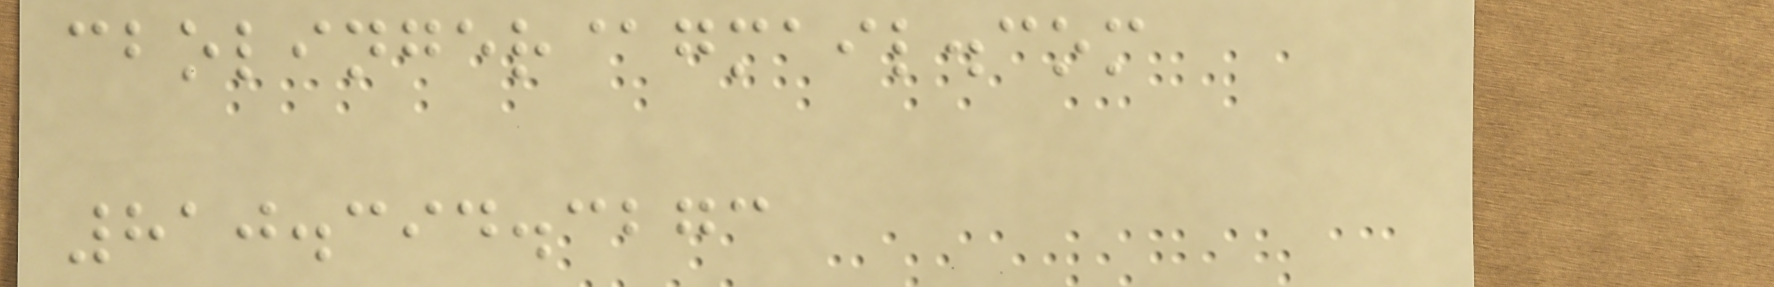cbolinger@gmail.com
810.394.3273
